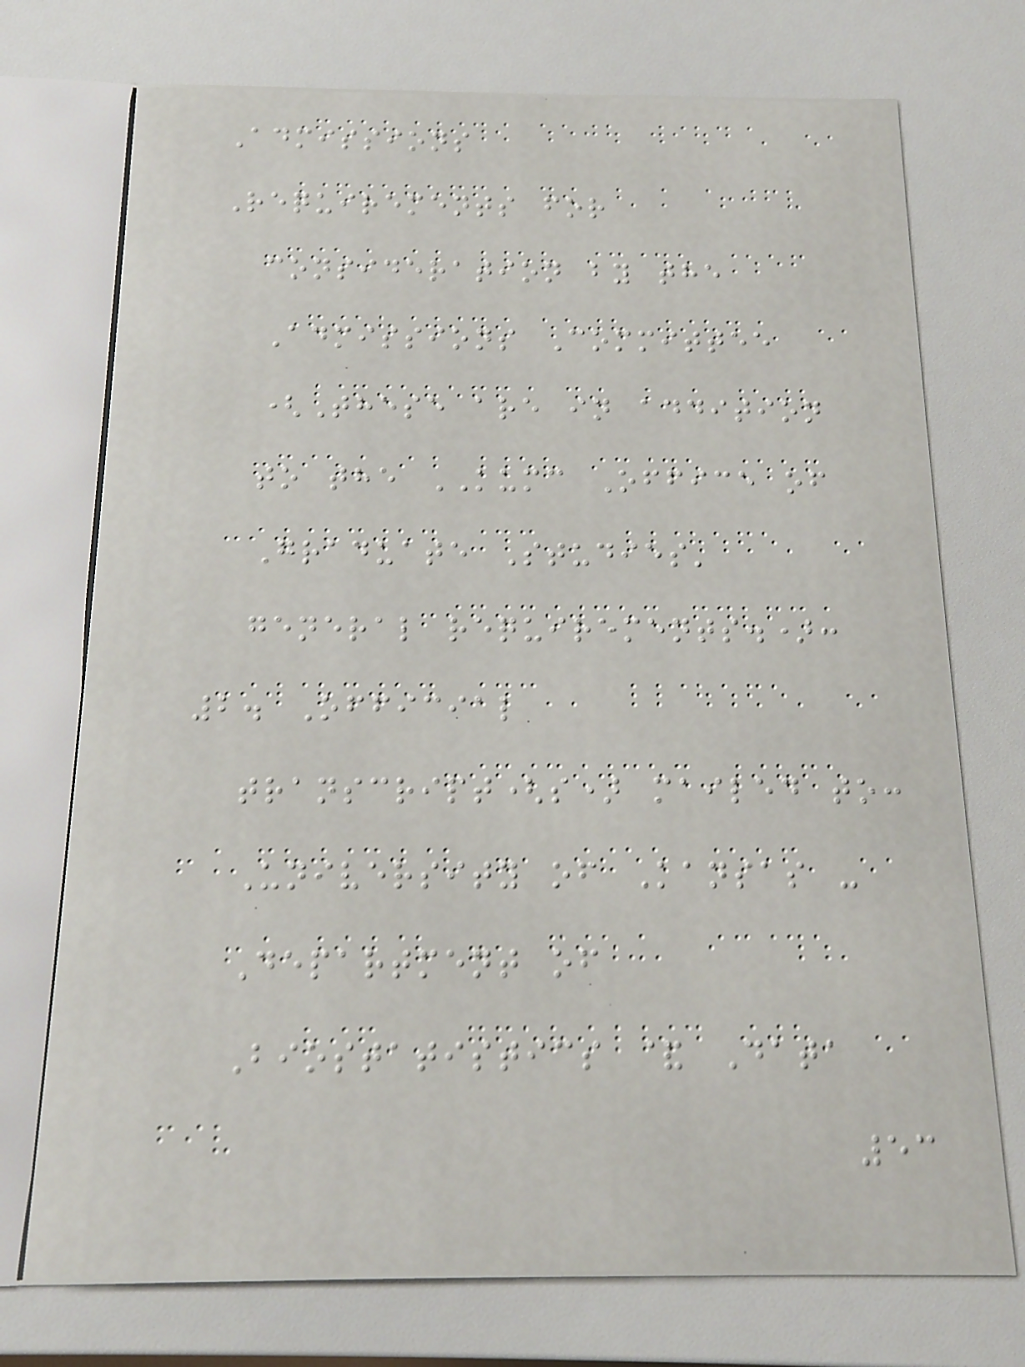Admissions
Requirements for
consideration by the
Admissions Committee
(These are in addition
to the KUMC Office of
Graduate Studies'
general requirements.):
2. Official
transcript(s) mailed to:
University of Kansas -
Department of
Biostatistics & Data
53
